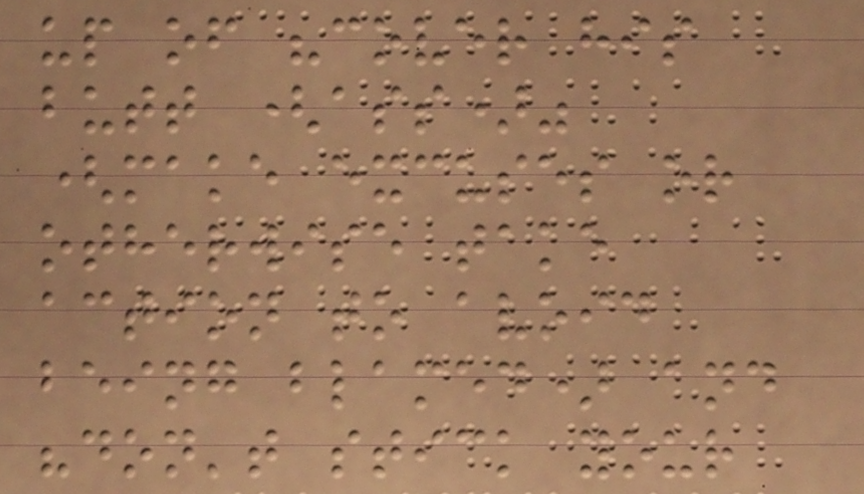up of "cover his
butt (ass)"
(make excuses or
otherwise take
action to avoid
being blamed) and
"don't stick your
